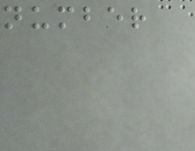number
